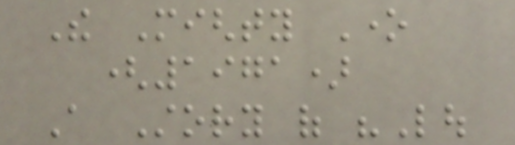The Mighty One
(1971)
A Story of "Lou
